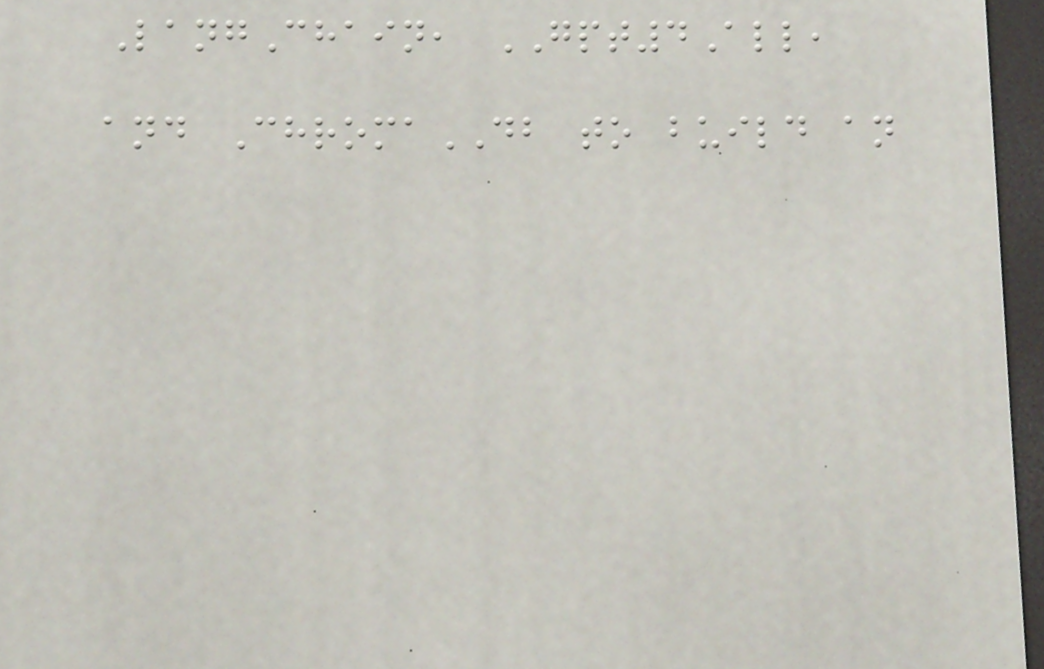LangChain, GPT4All,
and ChromaDB to build an
